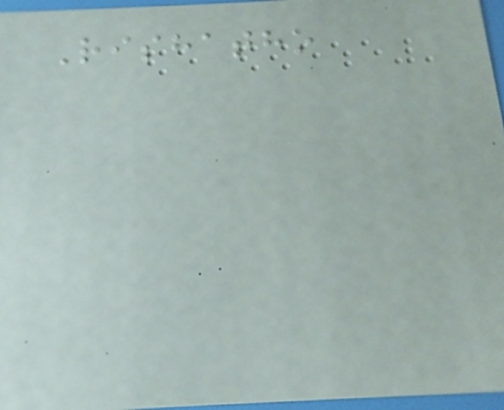Rishatho
